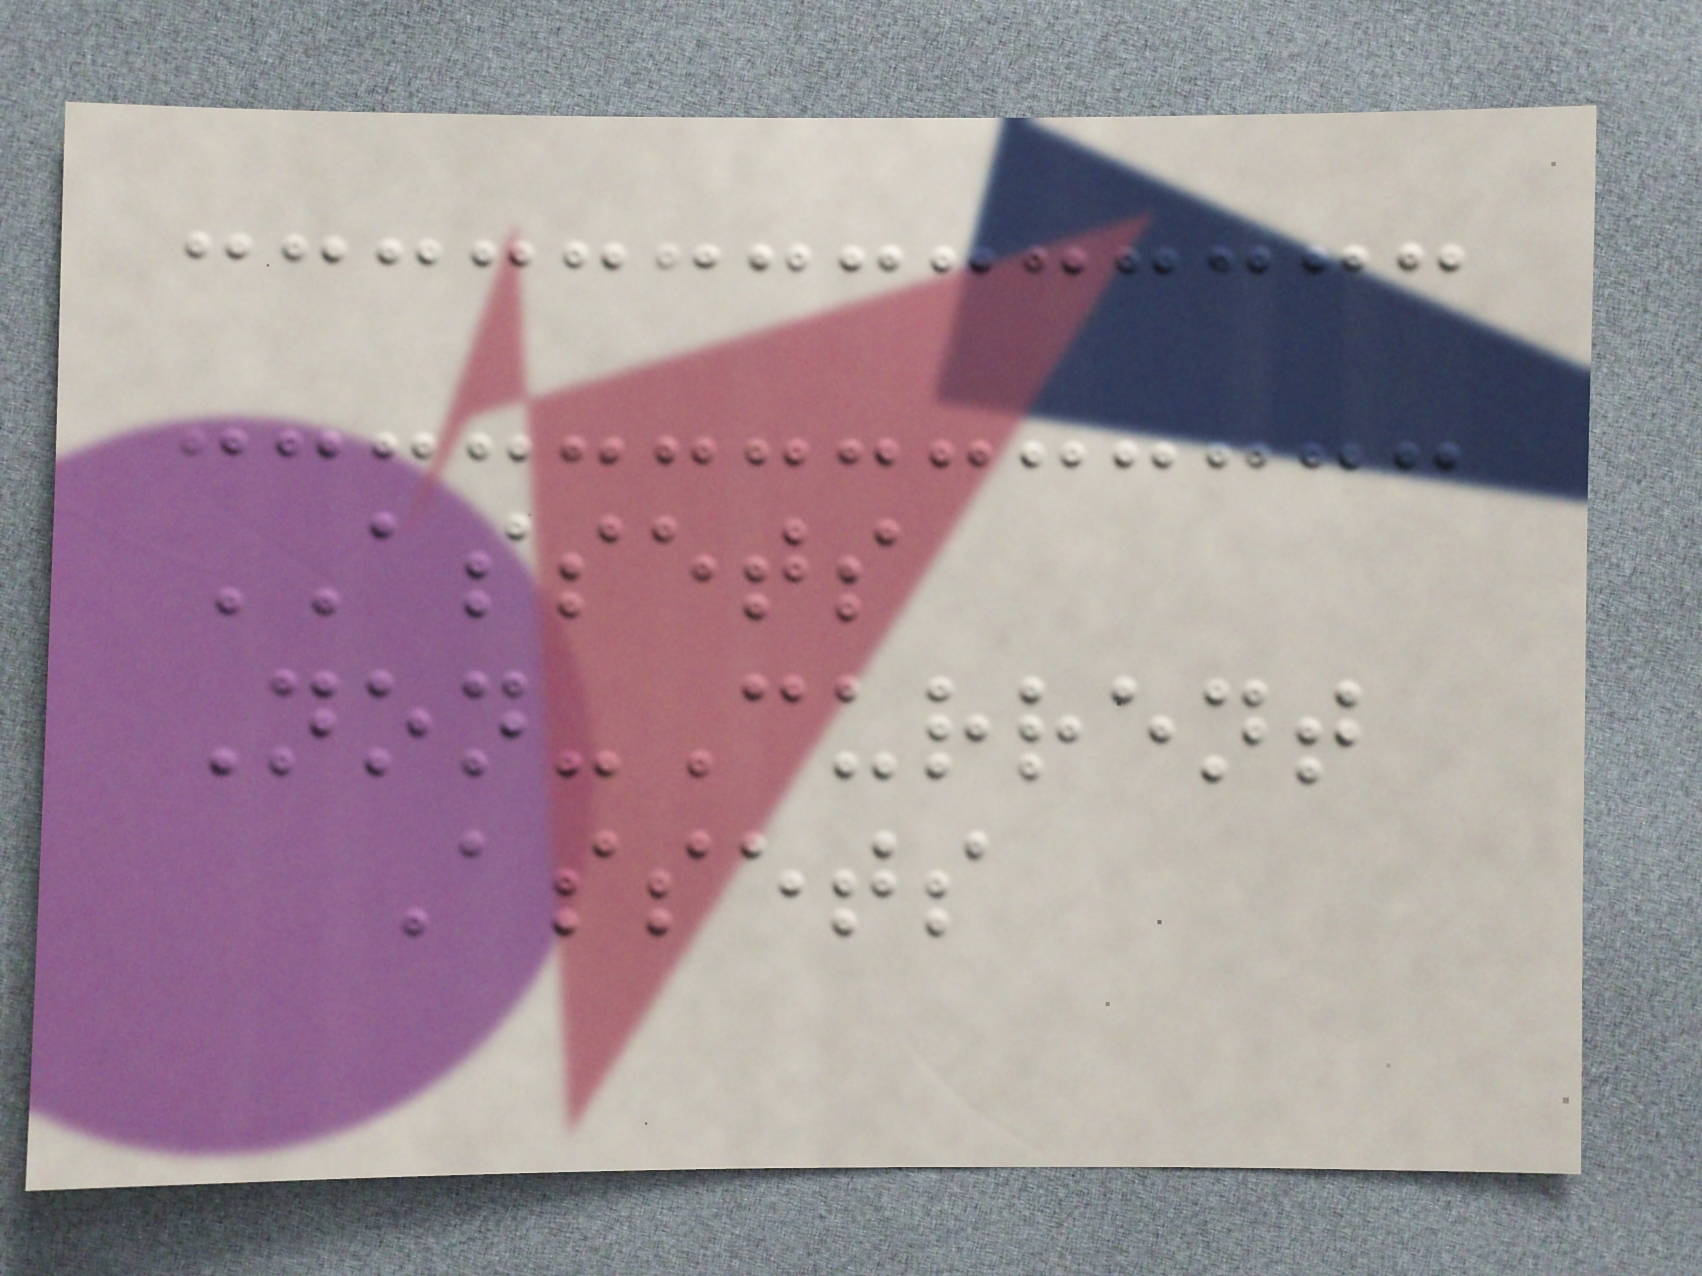ASSETS
Non-Current
Assets
